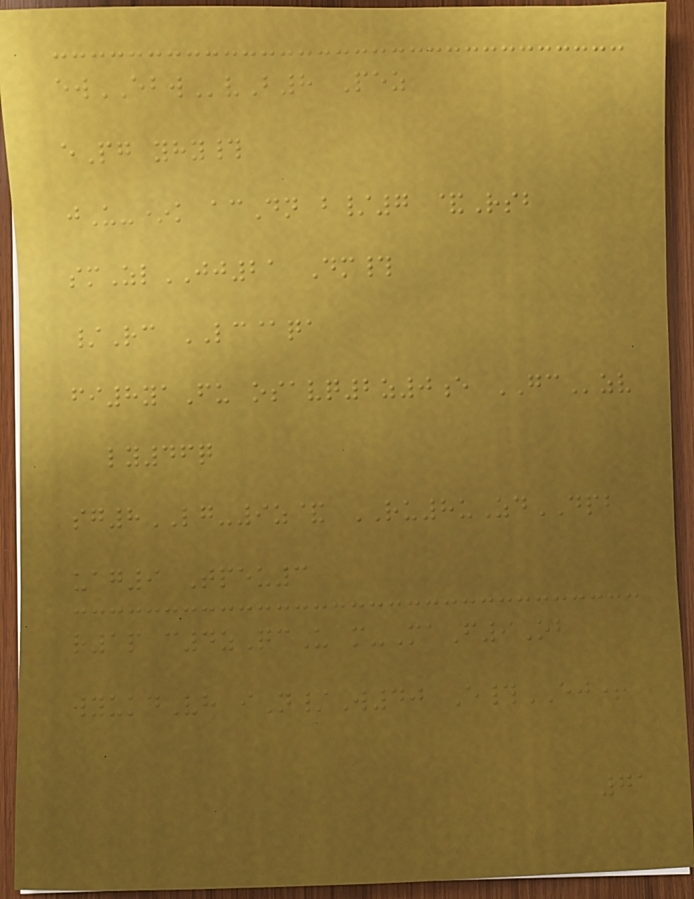ewEBWvB8 Pez
ePg yhy#
jU-*k acDn b/7 &Rsb
smZlJJ21 Dm#
/Rc LC@qa
fi8yaFu osavq2z0e GCzv
ly46q
sg8LG-9z& RU8uZdDPB
uag9 Tpeu3
r1p c4zQcU m-MaF9Ob
wyukdVh iN/W40 E#EJ+
71
